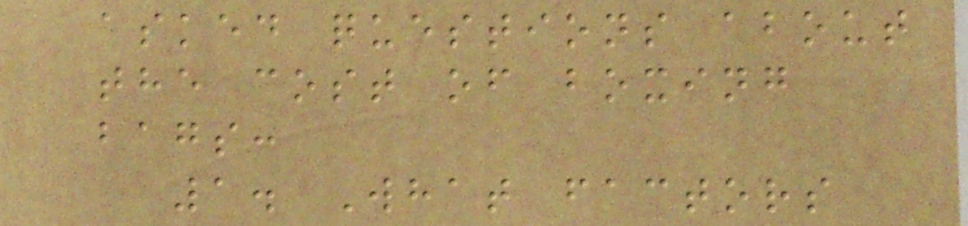asked questions about
the cost of boxing
bags:
1. What factors
